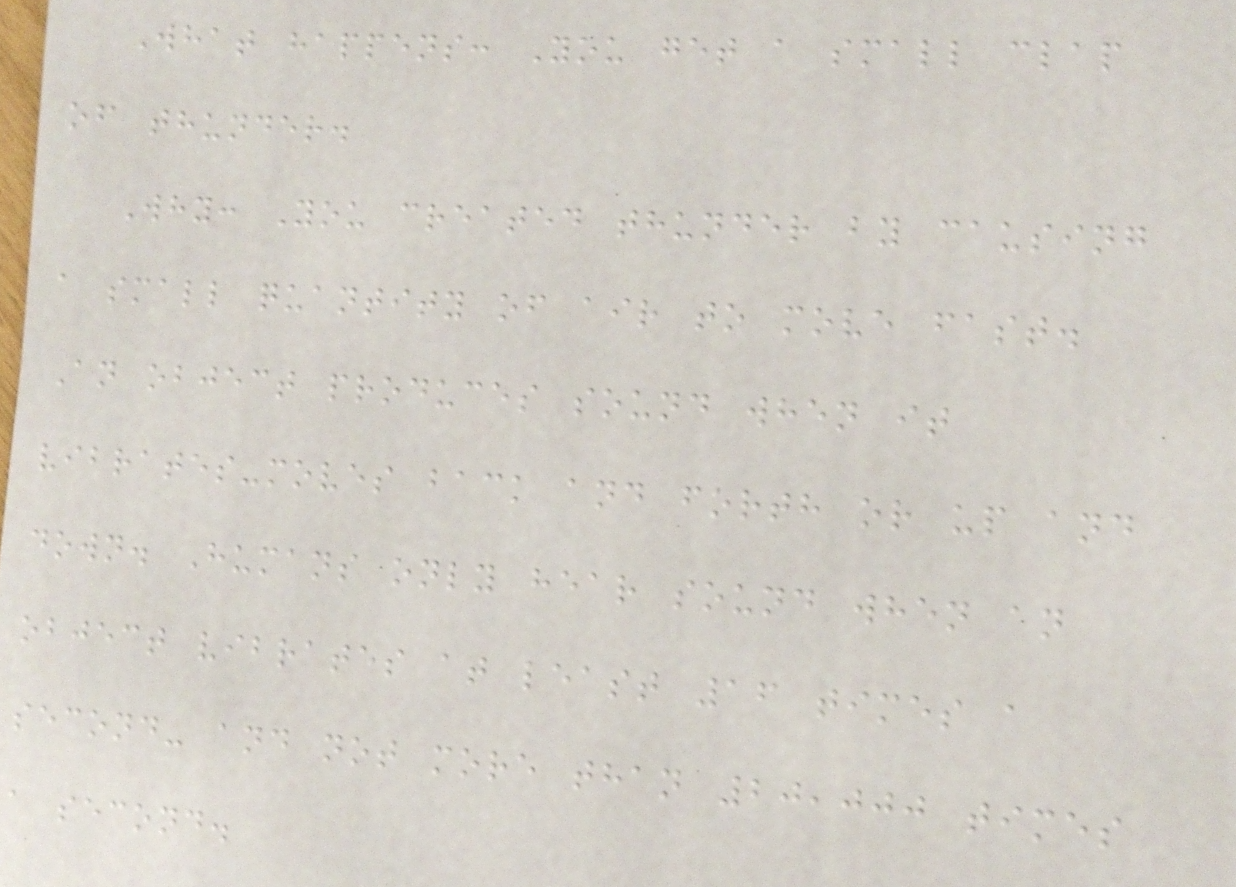What happens: You get a small clap
of thunder.
Why: You created thunder by causing
a small quantity of air to move fast.
An object produces sound when it
vibrates-moves back and forth or up and
down. Humans only hear sound when an
object vibrates at least 16 times a
second- and not more than 20,000 times
a second.
